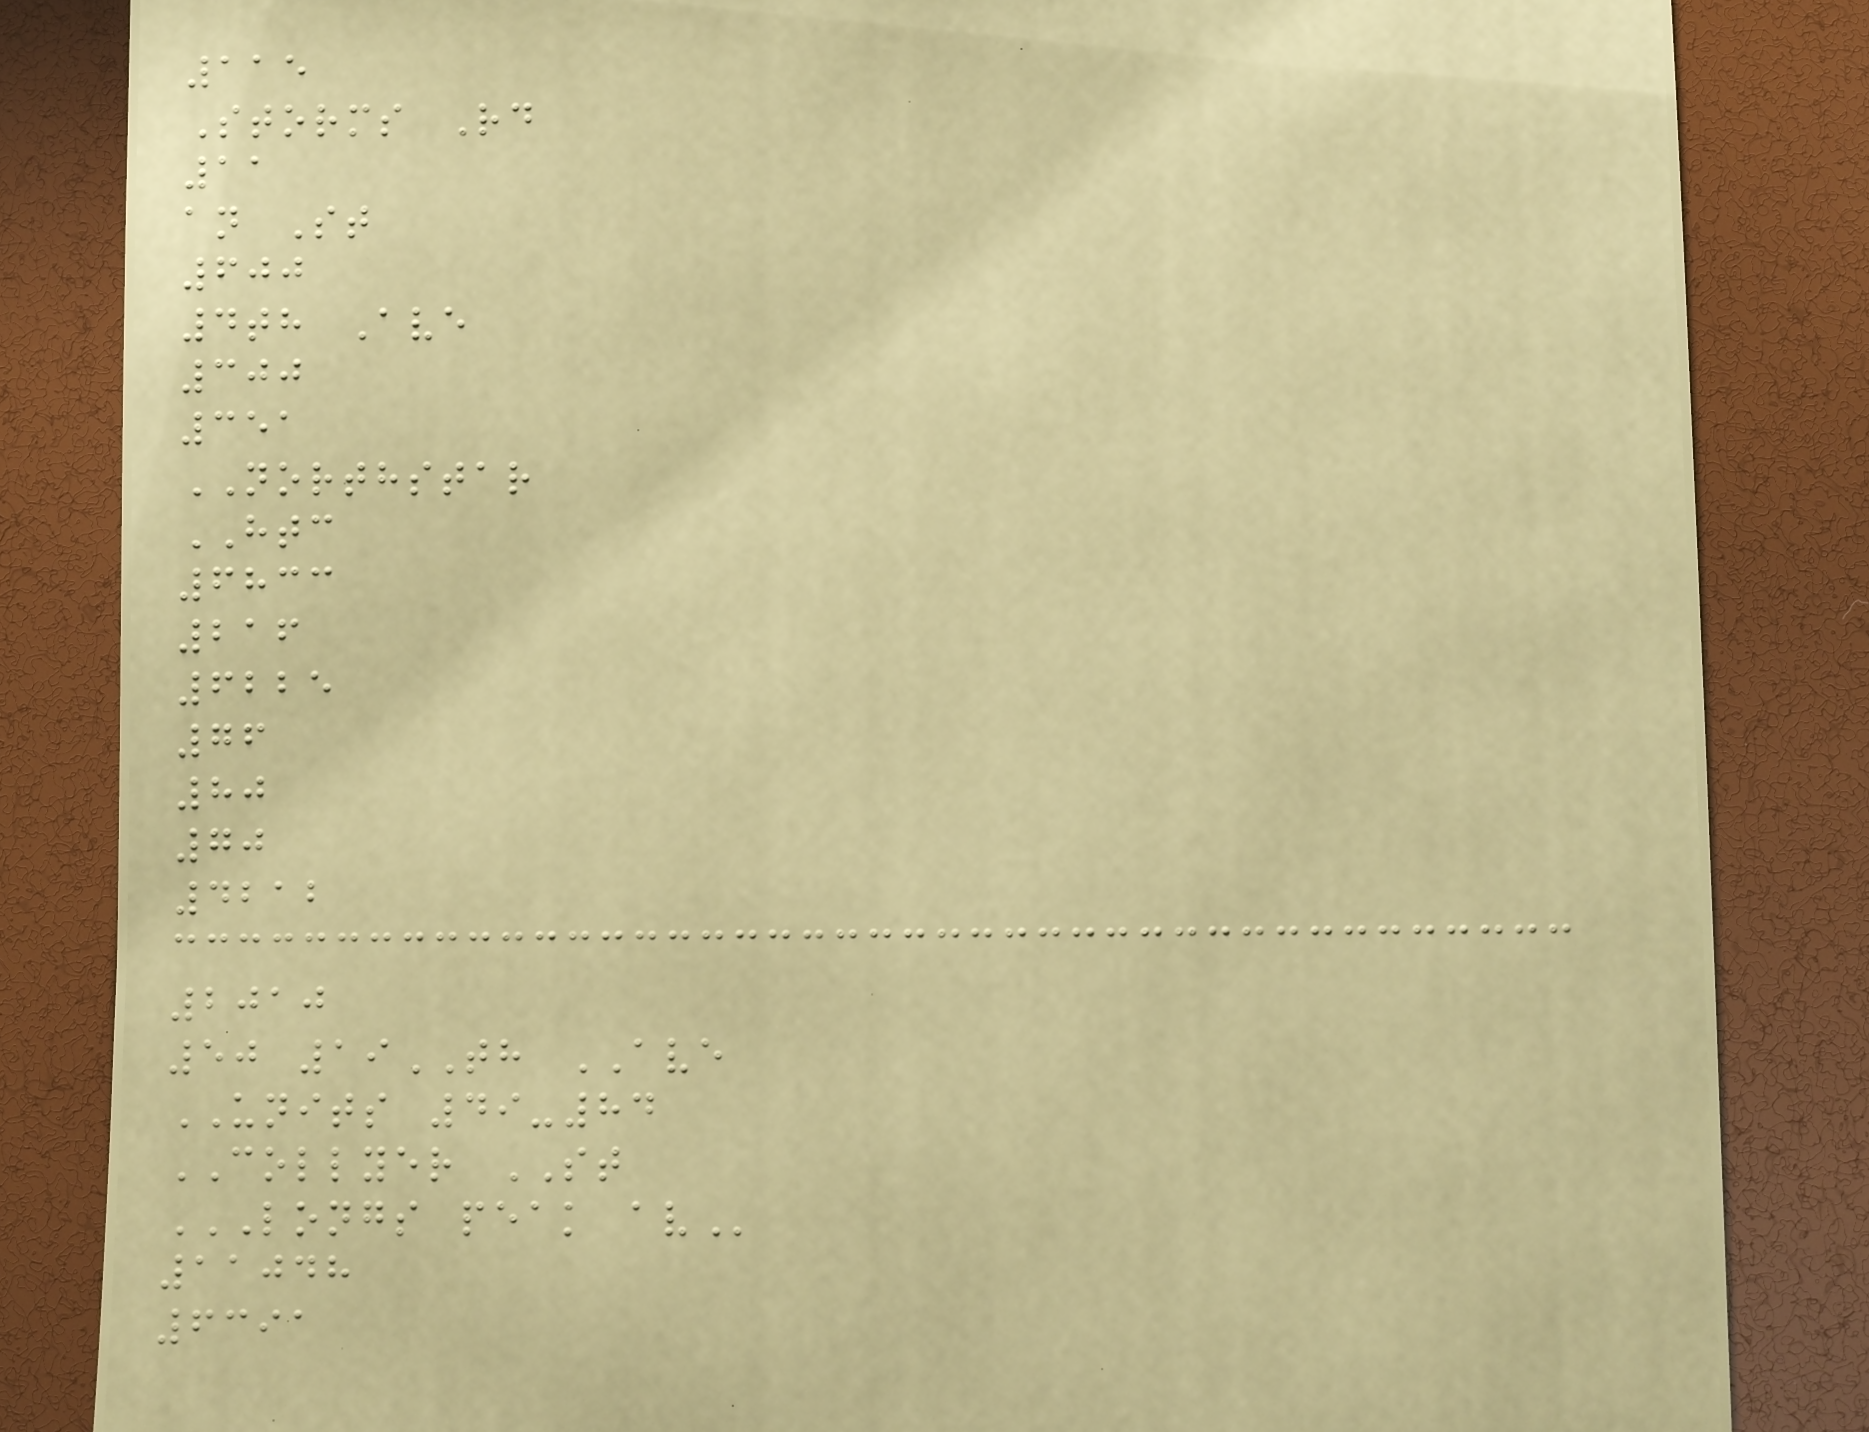115
Storms Rd
11
an St
600
4th Ave
300
351
NORTHSTAR
HTC
6833
216
6225
76
80
70
4212
2010
50 19TH AVE
UNITS 49-84
COLLYER ST
LONGS PEAK AV
11048
6391
